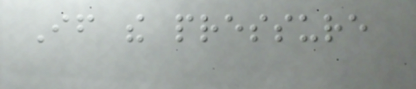If the pressure
